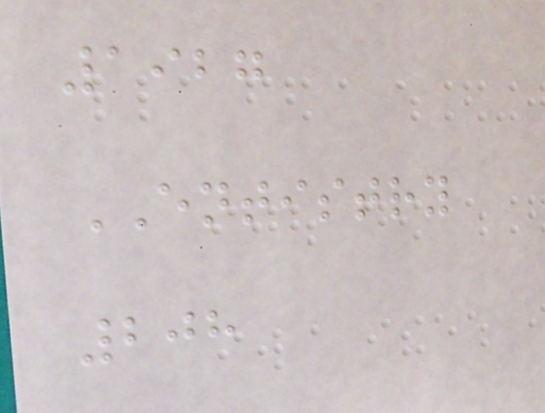1927
ENTISTRY
208
